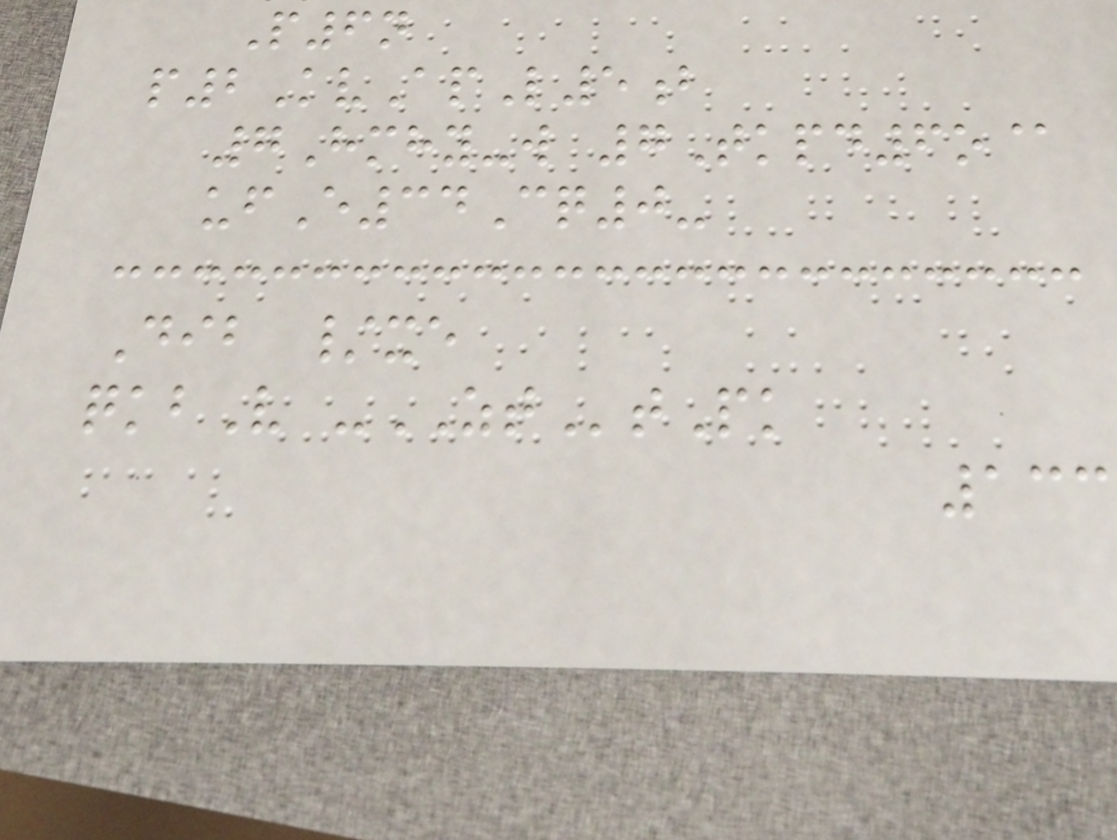P6n
p2KvApL5b
7Hmhy-w 7Tkpd6o@
ufE34Cq0-
Dib /xe
qkbV -ZTtPk
133
